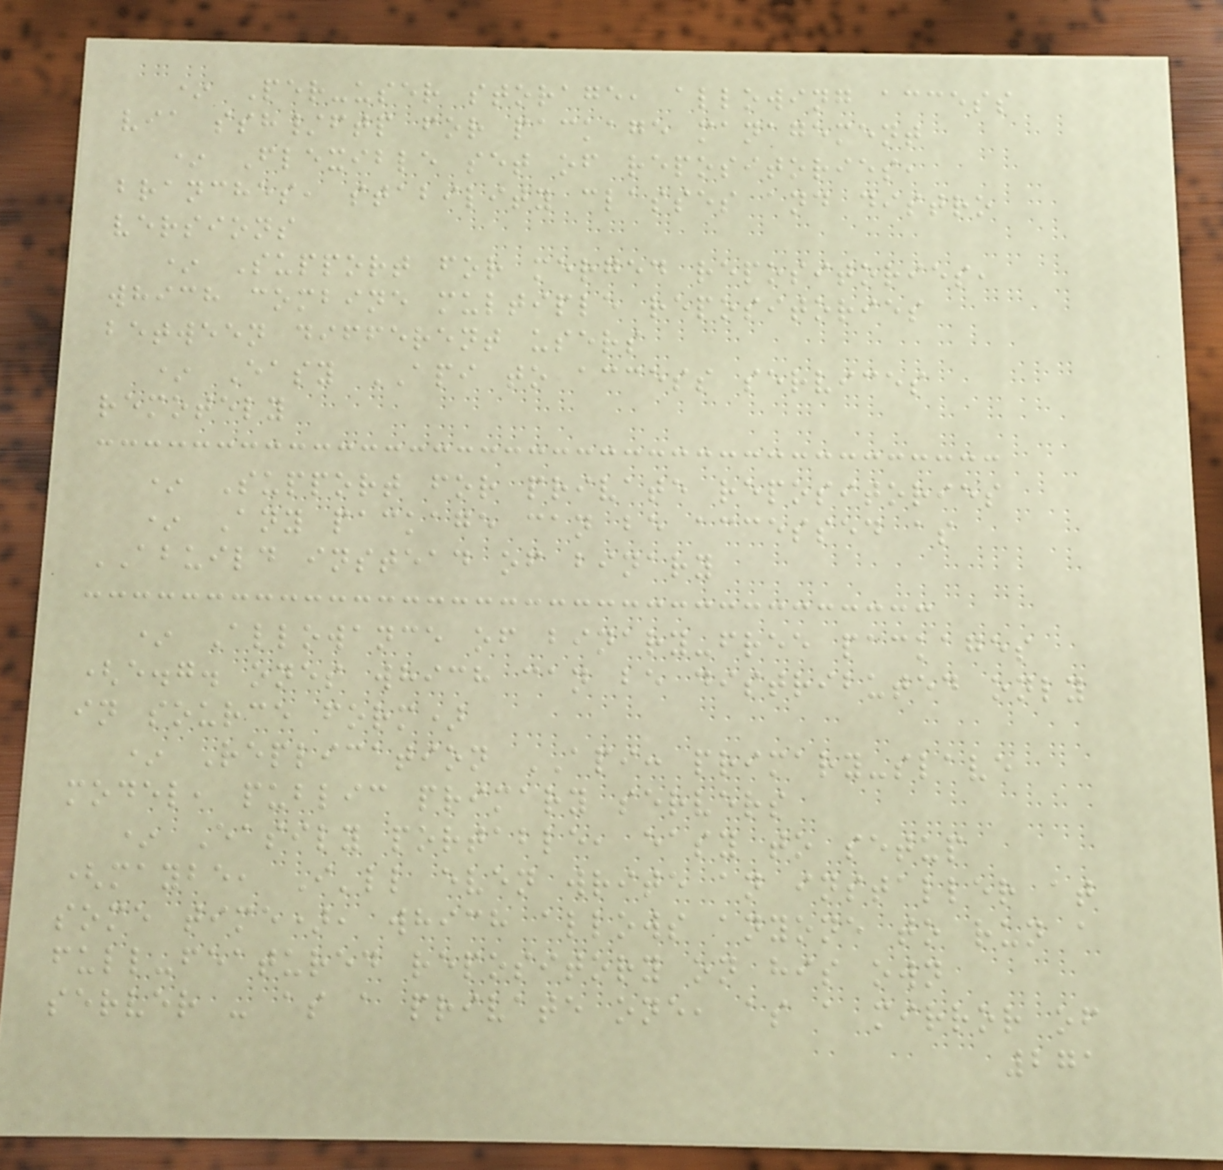* Per-user storage, allowing access
via ssh/ftp for package management
* Flexible set of repositories,
branches, stability classes and distro
versions
* Support for merged repositories,
which combine multiple repositories
between different users
* Easy API to access services
remotely
* Support for private repositories
* Any package can be accessed as
ABUILD instead of binary
* Allowance of binary-free packages
(e.g. ones which can be distributed only
in source form)
* Replication API: primary-slave
model, public primary servers
* Easily portable, easy to setup
(maybe, I'll even write an installer at
some time), which allows anyone to run a
full-featured repository on his own
server - as a private one, as a mirror of
271
